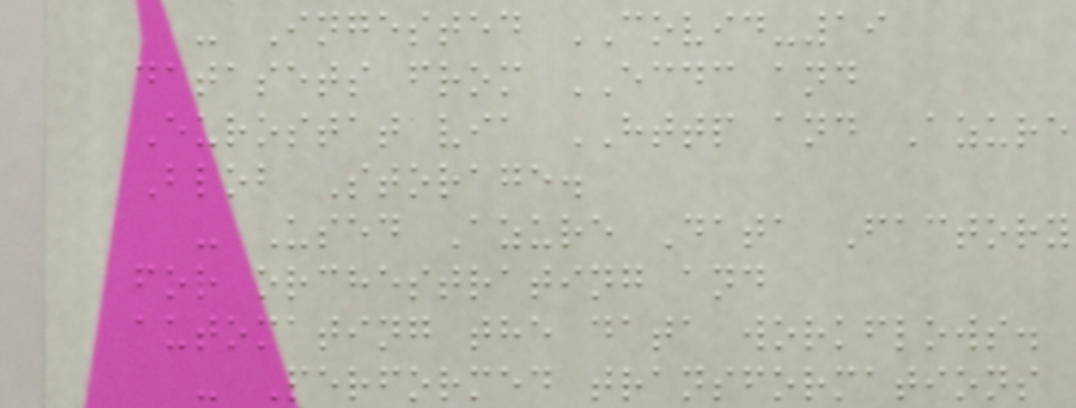- Ingested COVID-19
datasets from ECDC and
Eurostat via HTTP and Azure
Blob Storage.
- Used Azure Data Factory
for orchestrating and
automating the data workflows.
- Performed transformations
